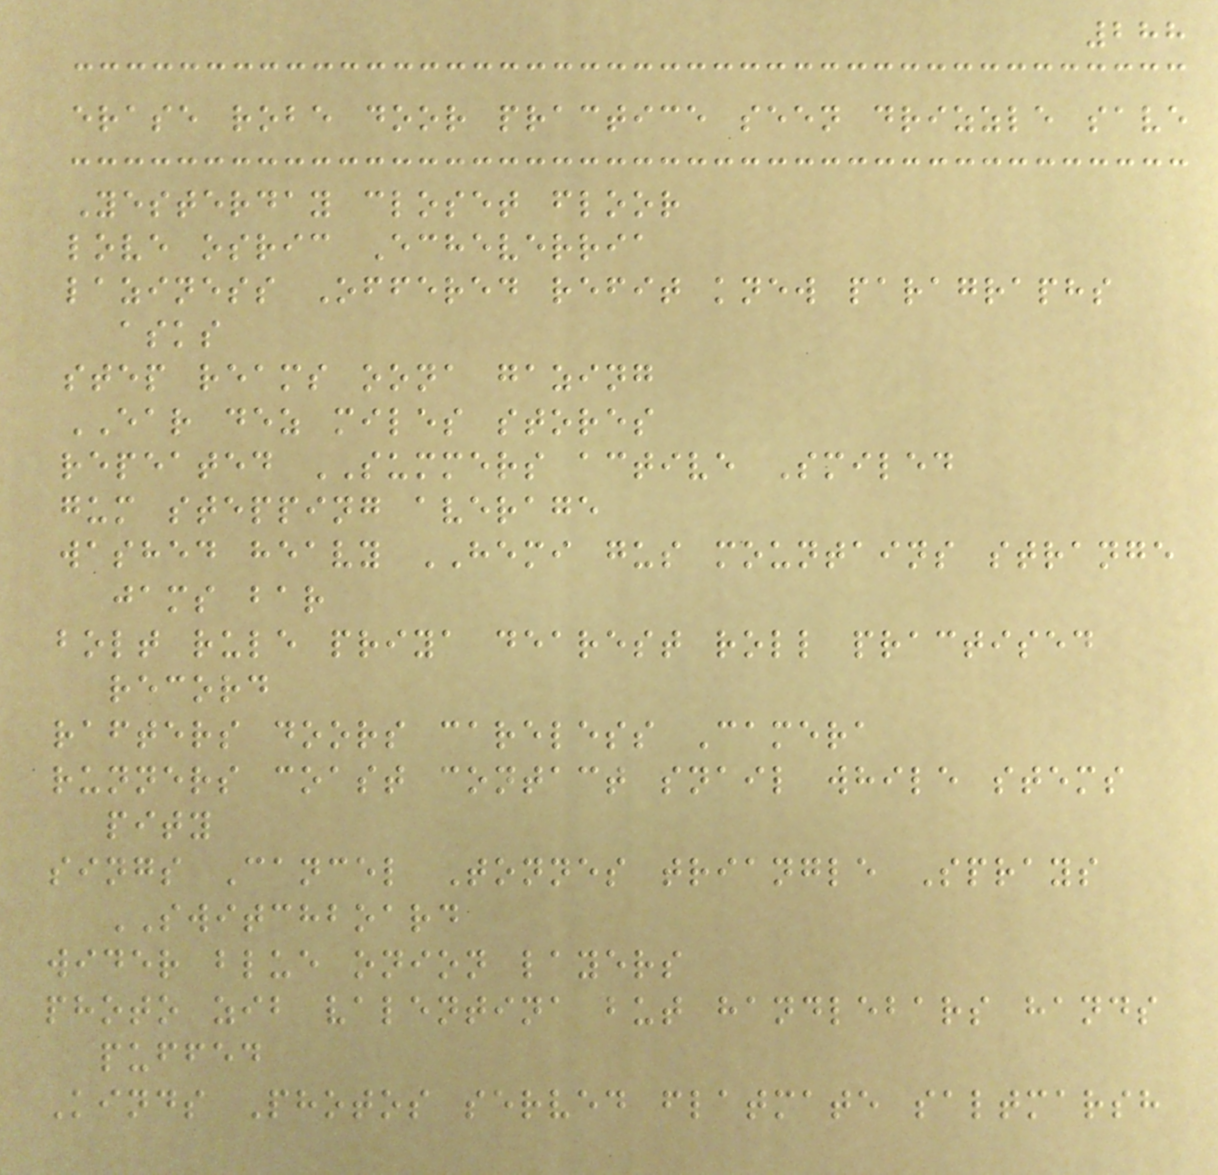288
erase robe door practice seen drizzle save
Yesterday closet floor
love osric Echeverria
laziness Offered refit knew paragraphs
asks
step reams oona gazing
EAR dez miles stores
repeated SUMMERS active Smiled
gum stepping average
washed heavy HEMI gus mountains strange
jams bar
bolt rule priya dearest roll practised
record
rafters doors careless Camera
runners coast contact snail while stems
pity
sings Cancel Tonnes triangle Sprays
SWITCHBOARD
wider blue onion layers
photo zib valentina but handlebars hands
puffed
Kinds Photos served flatmate saltmarsh
